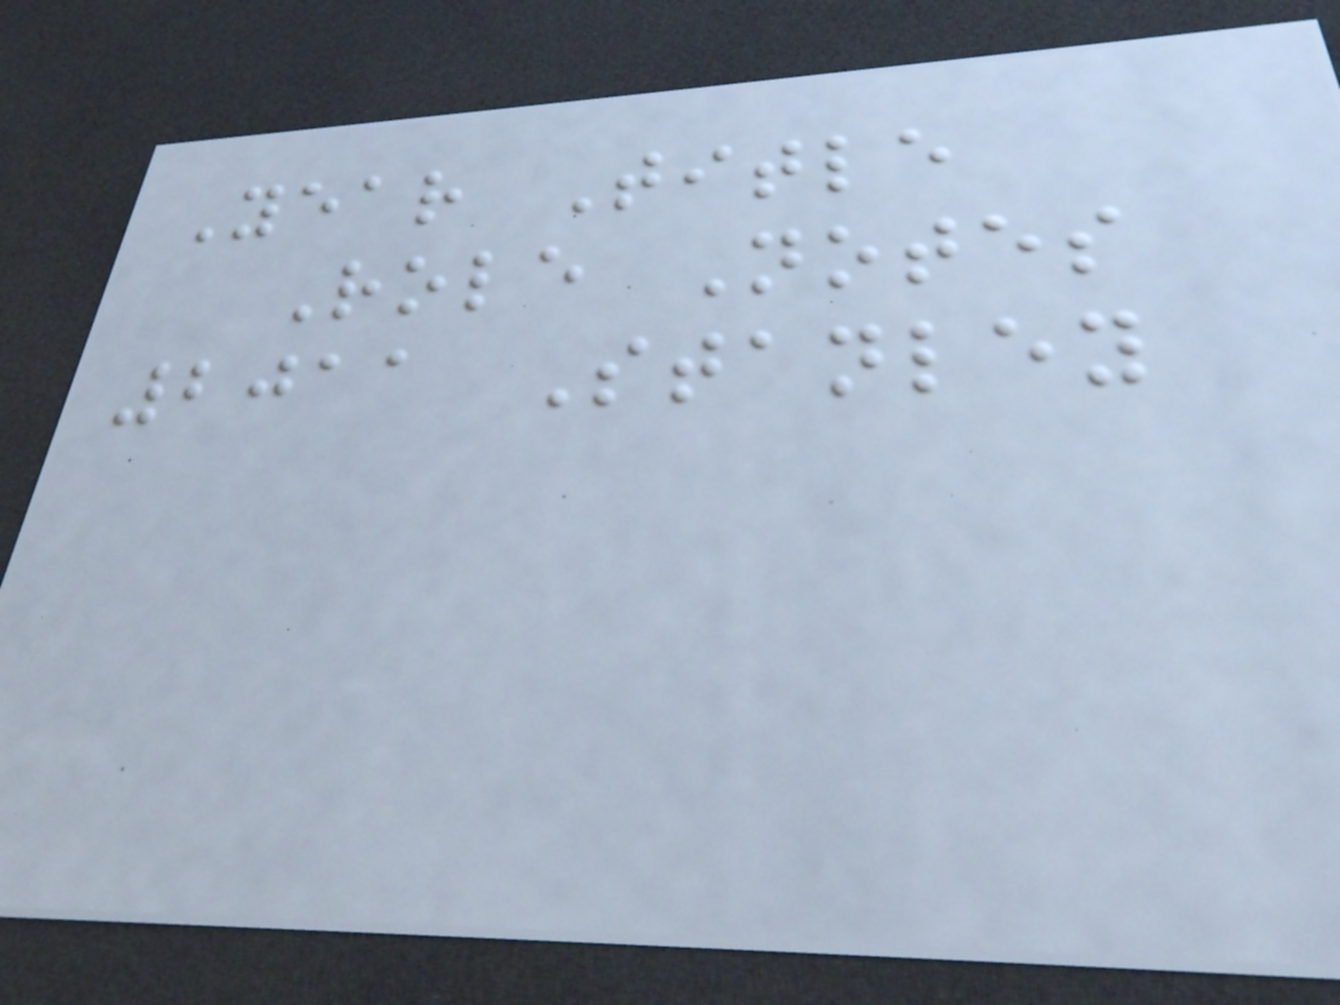Year Title
Role Notes
2011 Stanley
